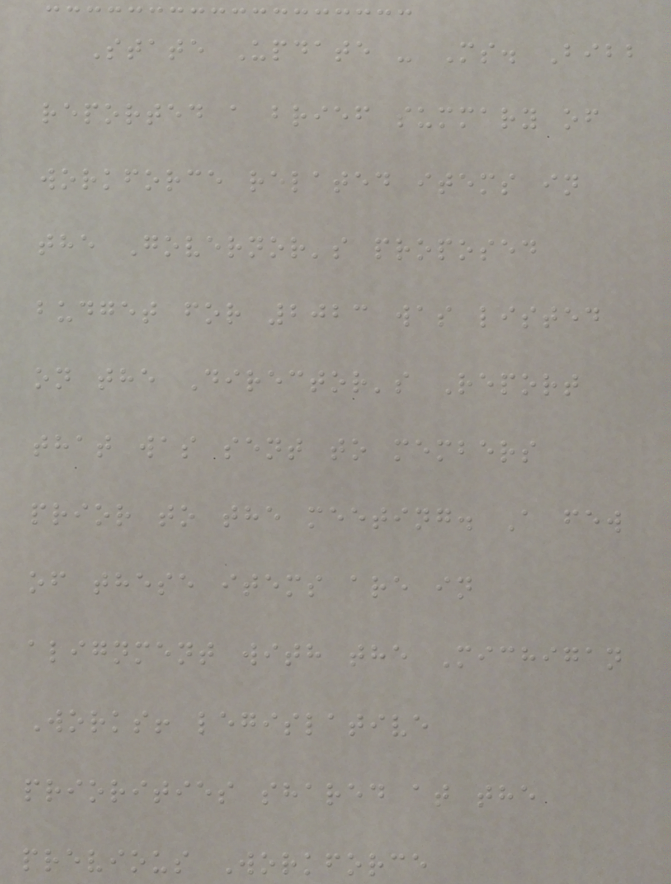State Update - Ms. Bibb
reported a brief summary of
workforce related items in
the Governor's proposed
budget for 2023 was listed
on the Director's Report
that was sent to members
prior to the meeting. A few
of these items are in
alignment with the Michigan
Works! legislative
priorities shared at the
previous Workforce
